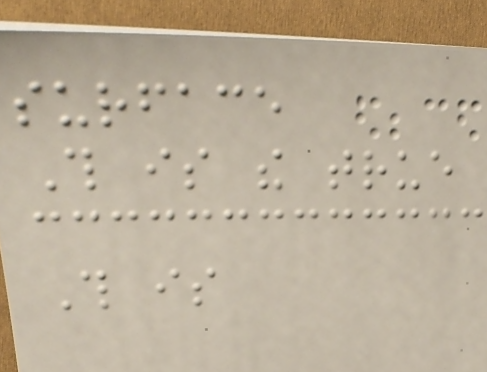surface
This is the true
This is
